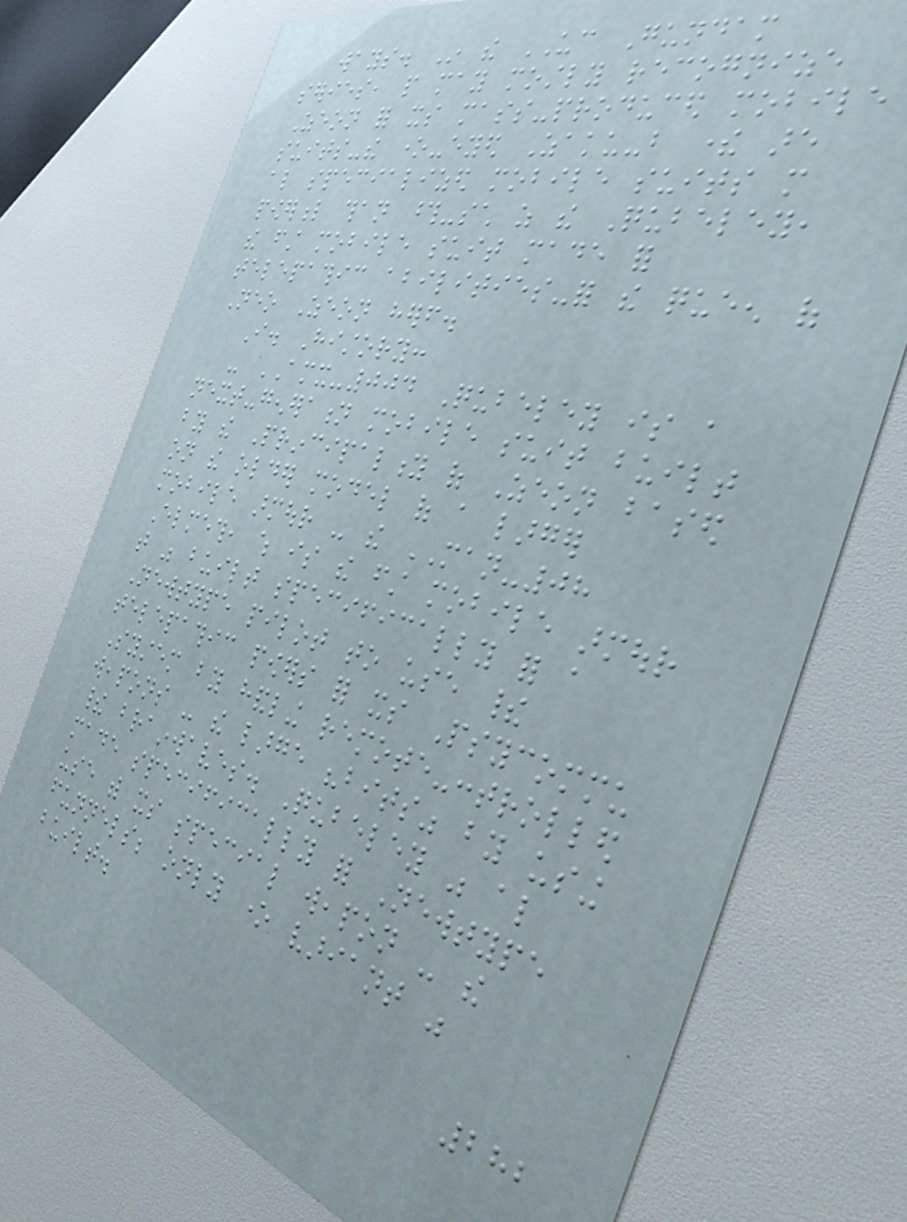ways. In the UC Gundam
series, people may mostly recognize
Zeon for its mass-produced mobile
suits-the one-eyed Zaku-but there are
also specialized mobile suits more
powerful than those-such as the Qubeley,
the first mobile suit made for
telepathic abilities-for the queen of
Neo Zeon herself.
I. History:
- AMX-004 Qubeley is a
next-generation mobile suit built
by the Principality of Zeon based
on the older model of a larger
mobile armour - the MAN-08
Elmeth, which is the first mobile armour
that was built specifically for a
Newtype pilot to use their
telepathic powers for its Psycommu
System by handling remote-controlled
weapons - the large "bits" by using
their brainwaves. Qubeley was also
made specifically for Newtype
use with its special weapon - the
funnels; only one variant was
built.
282
